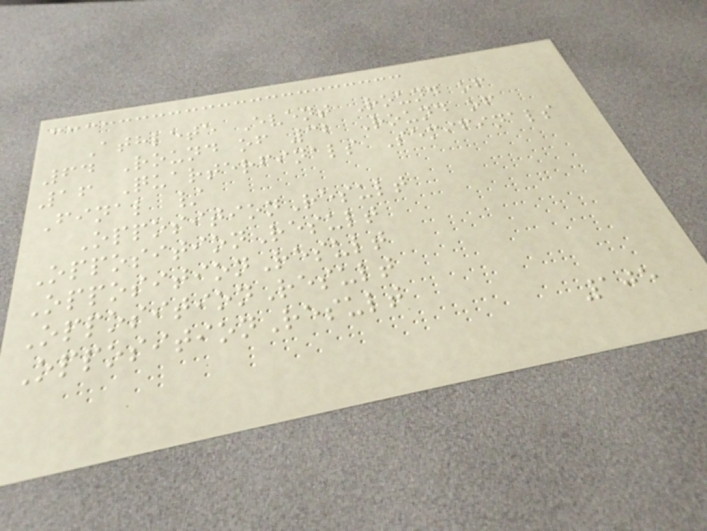Athlete Event Round of
64 Round of 32 Round of
16 Quarterfinals Semifinals
Final /
OppositionResult
OppositionResult
OppositionResult
OppositionResult
OppositionResult
105
